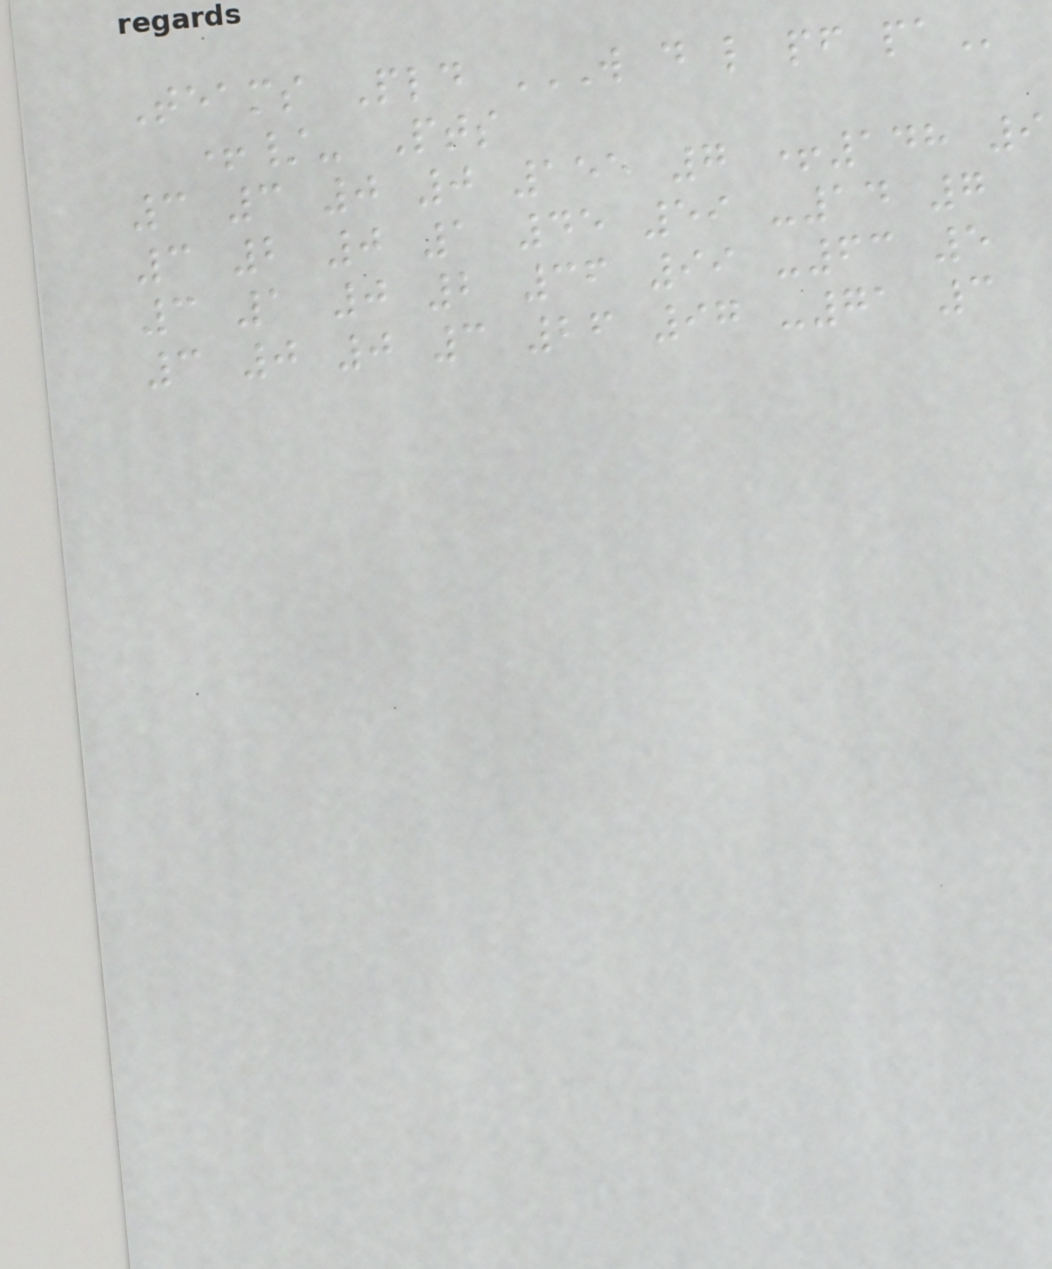Teams Pld W D L PF PA
+/- Pts
3 3 0 0 155 7 +148 9
3 2 0 1 45 59 -14 7
3 1 0 2 36 99 -63 5
3 0 0 3 26 97 -71 3
